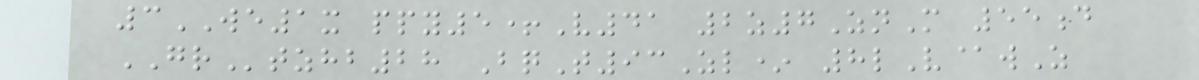3WE1x ppy5+V41 2z7ZnM 55d
GRtzhb28 BqT93Zl* 8lV@wZ
